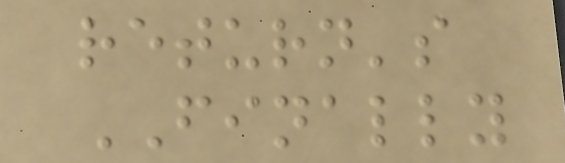return's
FINALLY
